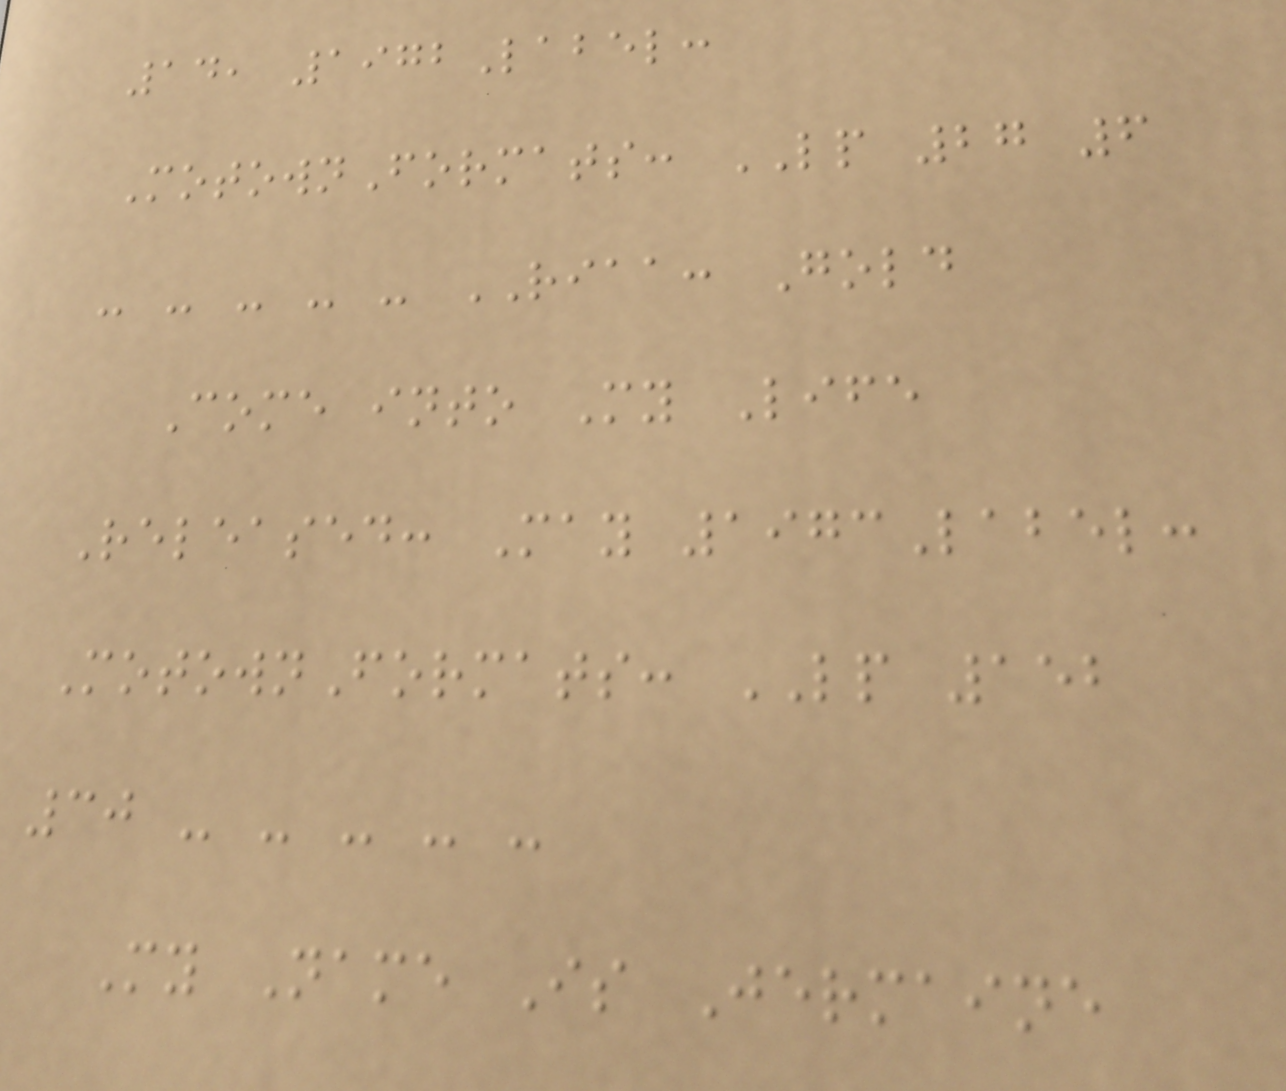14, 1972Label:
MotownFormats: LP 27 6
- - - - - RIAA: Gold
Come into My Life
Released: May 1973Label:
MotownFormats: LP 152
30 - - - - -
My Name Is Jermaine
